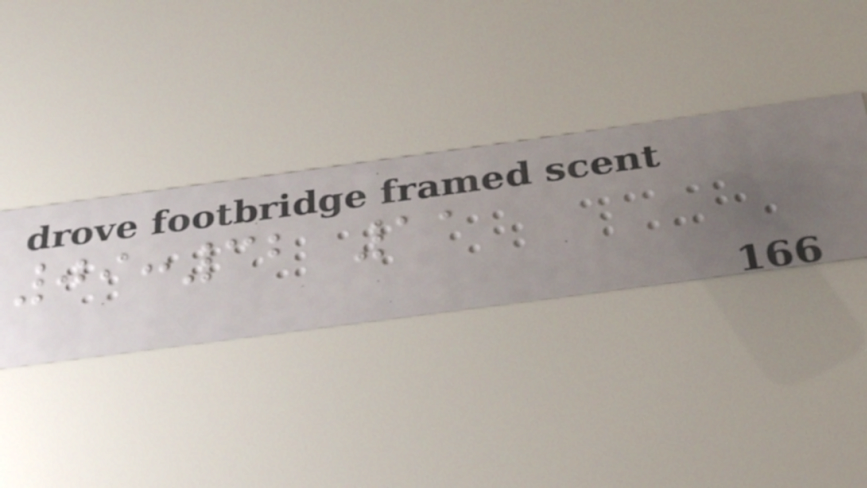09:32 11
